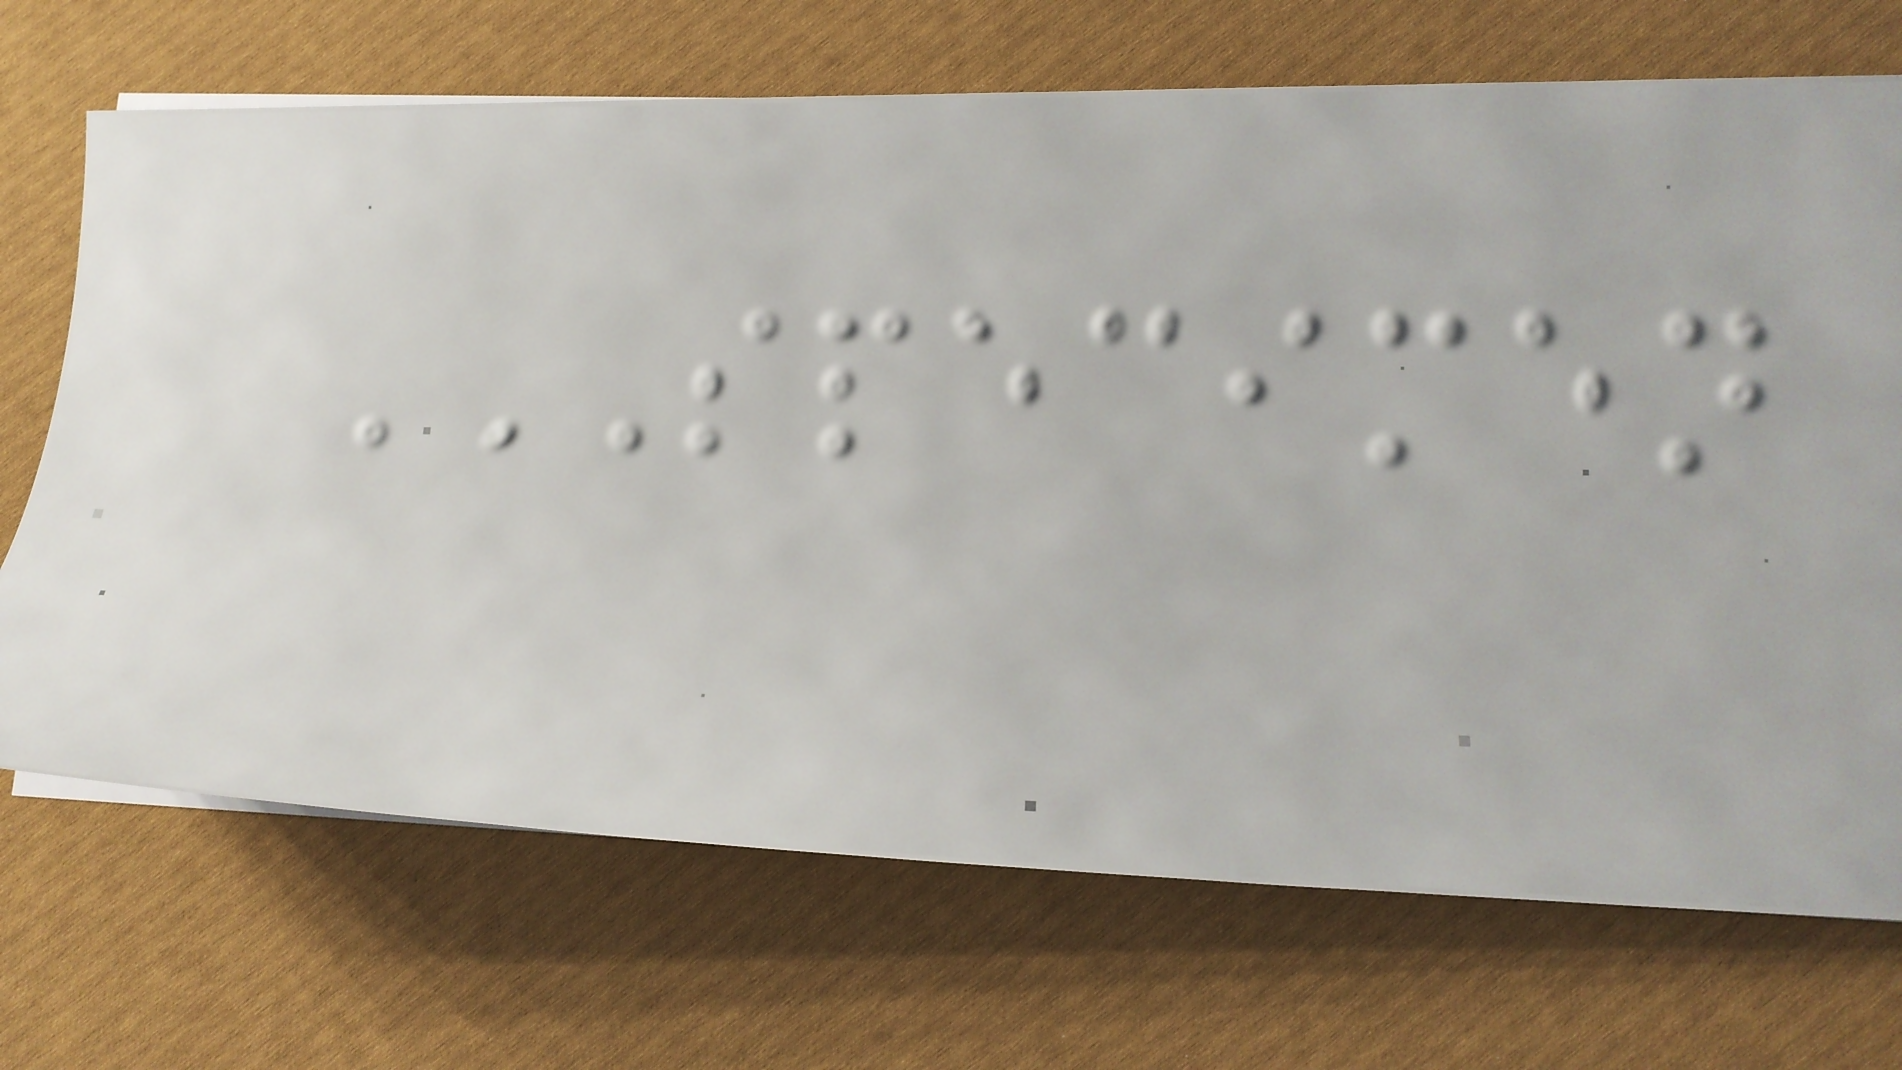SPECIMEN
